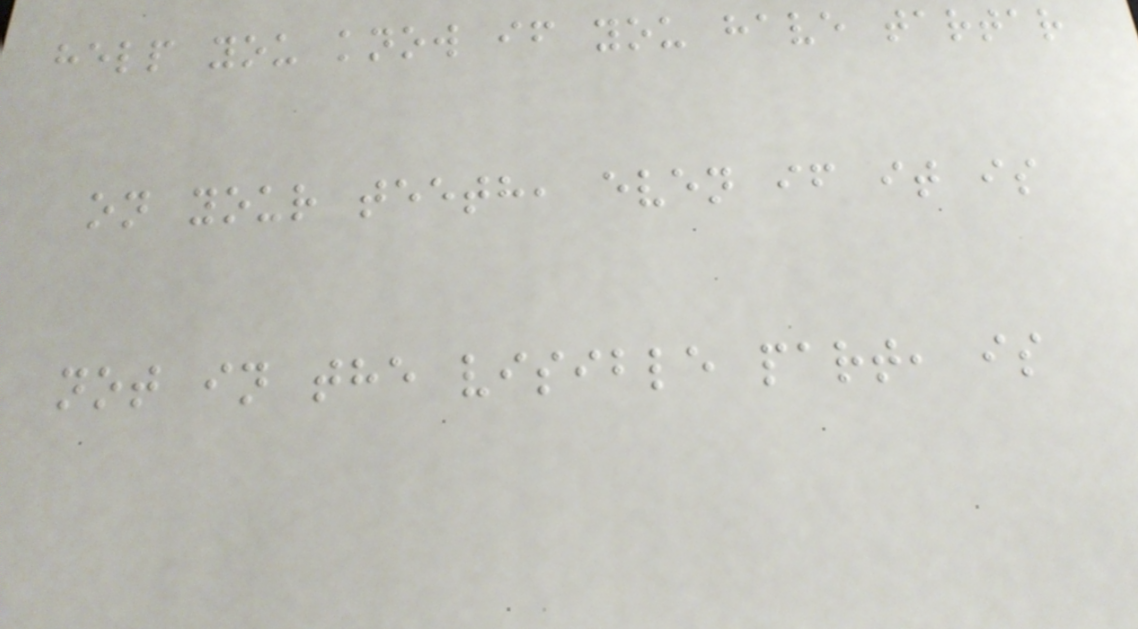help you know if you have tartar
on your teeth, even if it is
not in the visible part, is
